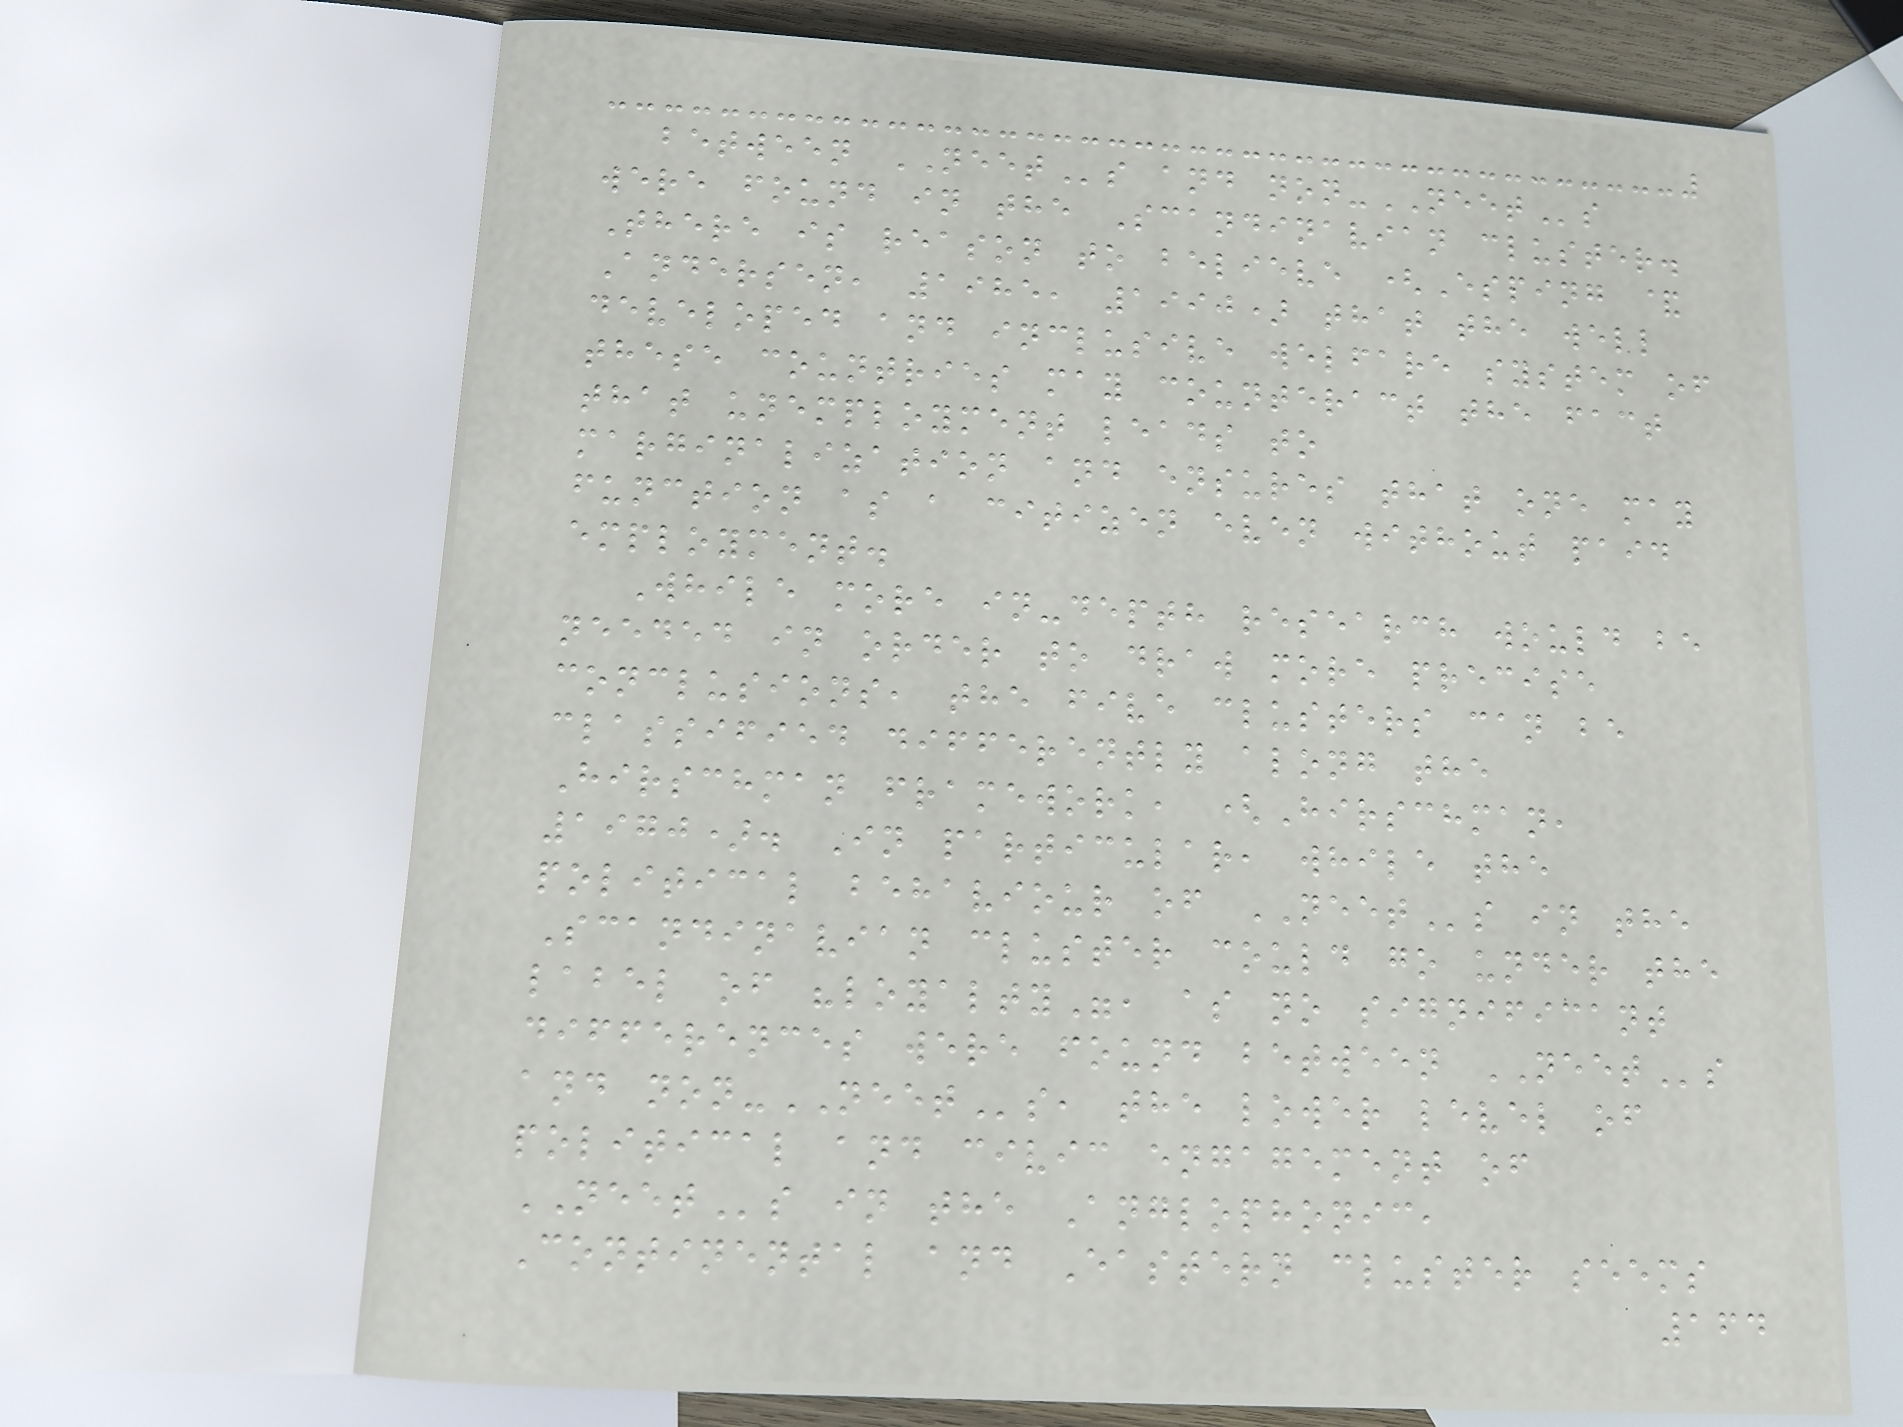between NEETs and non-NEETs
were found in the Scandinavian cluster.
There is reason to believe (Esping &
Andersen, 1985, 1990) that the well
developed and inclusive welfare system of
these countries may counteract the fact
that unemployment leads to
marginalization and ensures that one may
function as a citizen even without paid
employment.
While more in-depth research would be
needed in order to draw more precise
conclusions, the five clusters can be
classified differently along the
Hirschman framework, (Hirschman,
1970). In particular, while the
political behaviour of NEETs in the
Scandinavian cluster could go under the
label of "loyalty", as no significant
differences were found between NEETs
and non-NEETs, the lower level of
political and civic engagement of
NEETs in the Anglophonic,
Continental and Eastern cluster seems
164
